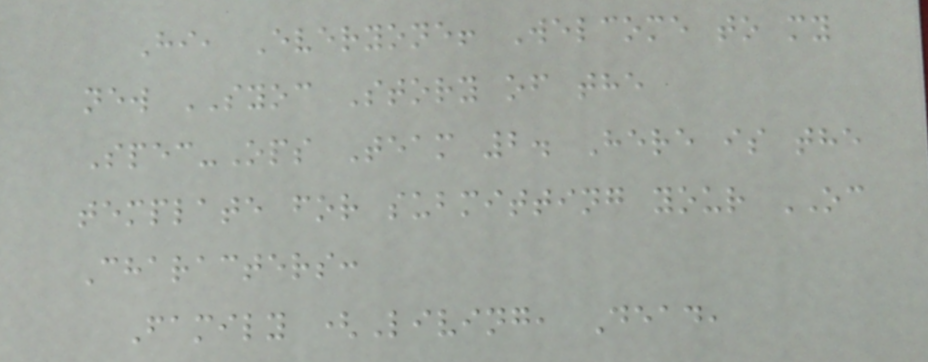Hi, Everyone! Welcome to my
new SYOC Story of the
Spec-Ops Team 2. Here is the
template for submitting your OC
Characters:
Family (Living, Dead,
